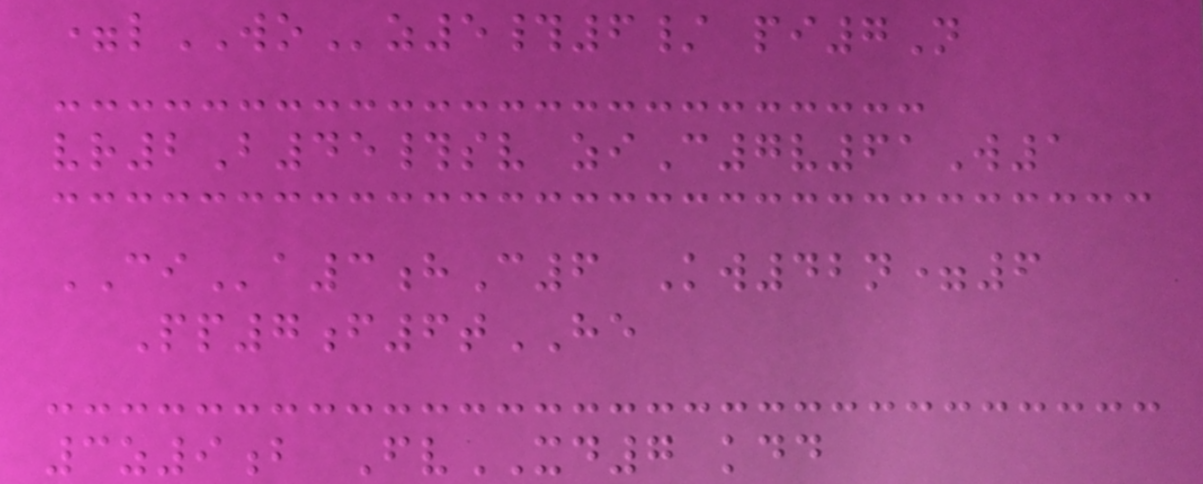=lWOz5#6/ pi7N
vr2B45#sv ziC7v61W1
CIa3hC6 Kw42n=6
Pp7f6tHE
3z9b FvXD7 kdd
